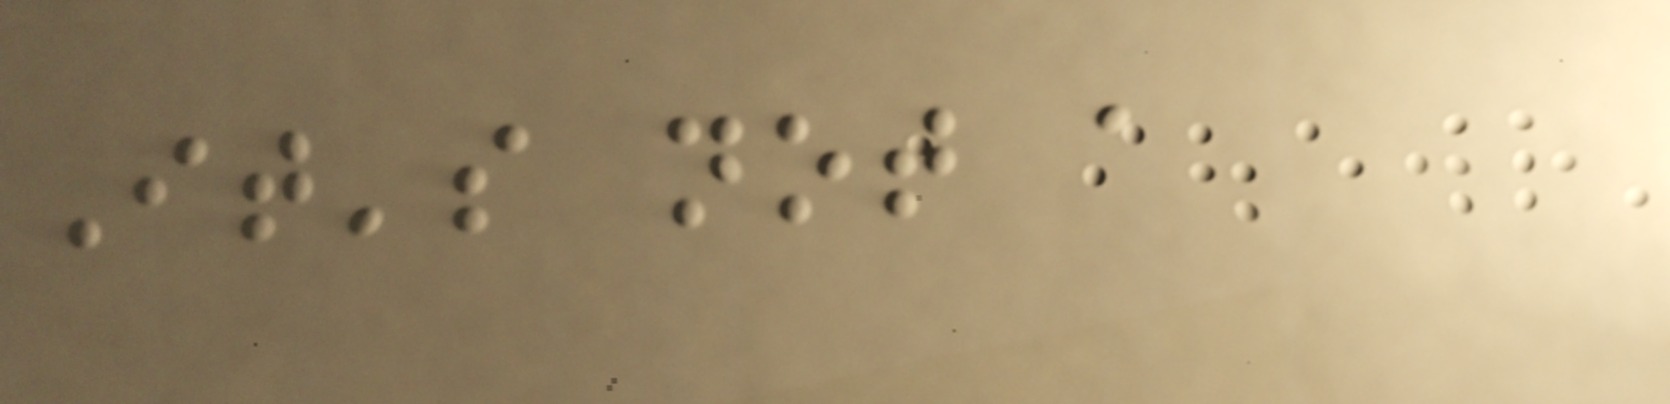It's not a
